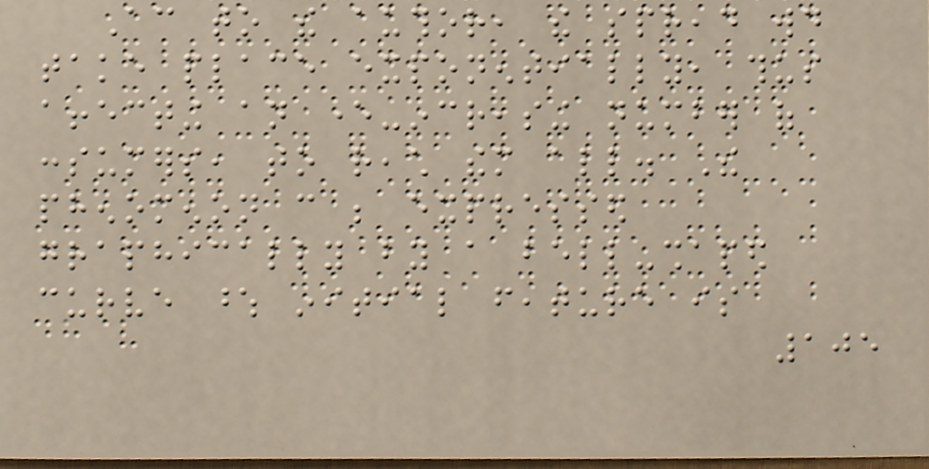According to the author, the spread would
take place exponentially, thus
affecting an ever-increasing number of
consumers, to reach them all. The
phenomenon can be expressed
graphically by a bell-shaped
curve whose initial feature is
105
